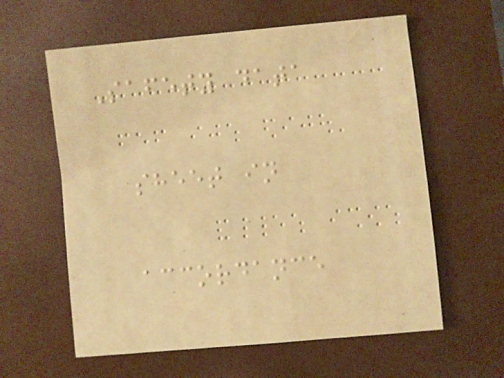Safety data
sheet in
accordance
